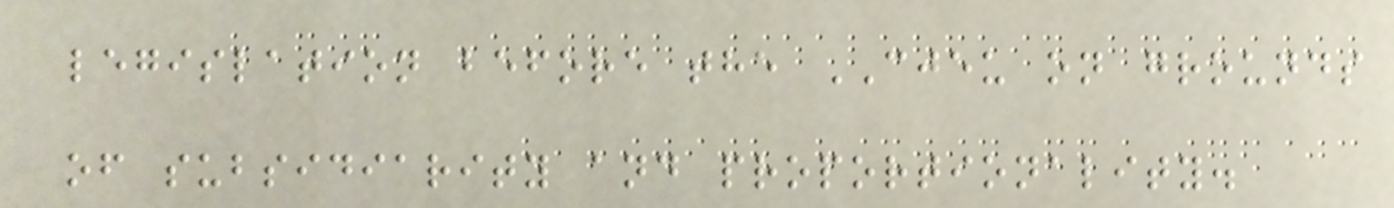legislation before the CJEU on grounds
of subsidiarity and proportionality.
